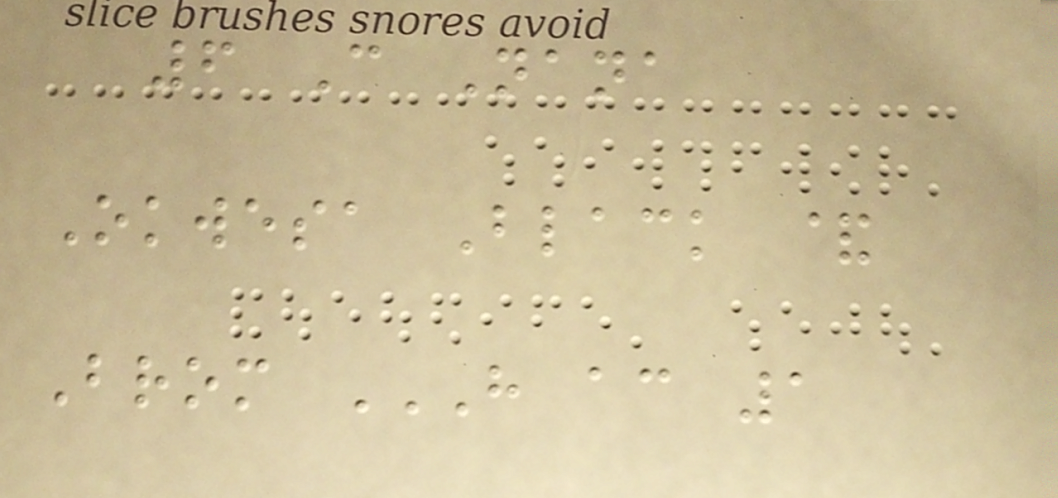6 C Nana
Okwesa Black &
Brom H AC 1
